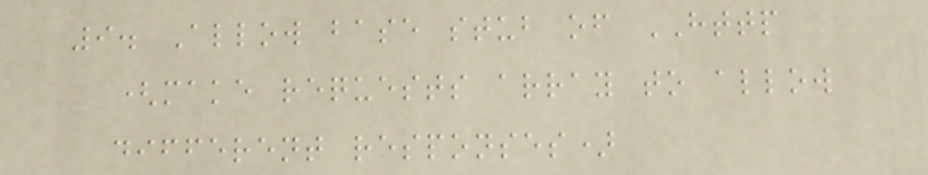9. Allow base stub of HTTP
(make requests array to allow
different responses)
